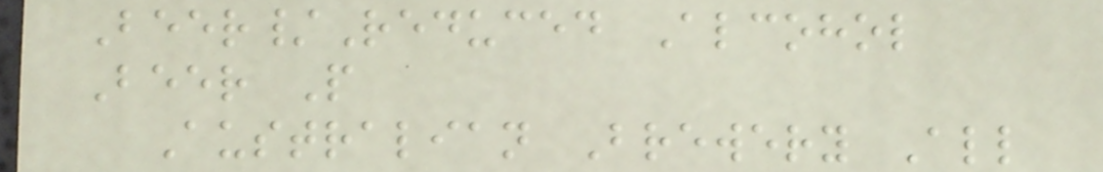Beer/Reduced Alcohol
Beer P
Australian Brewery All
